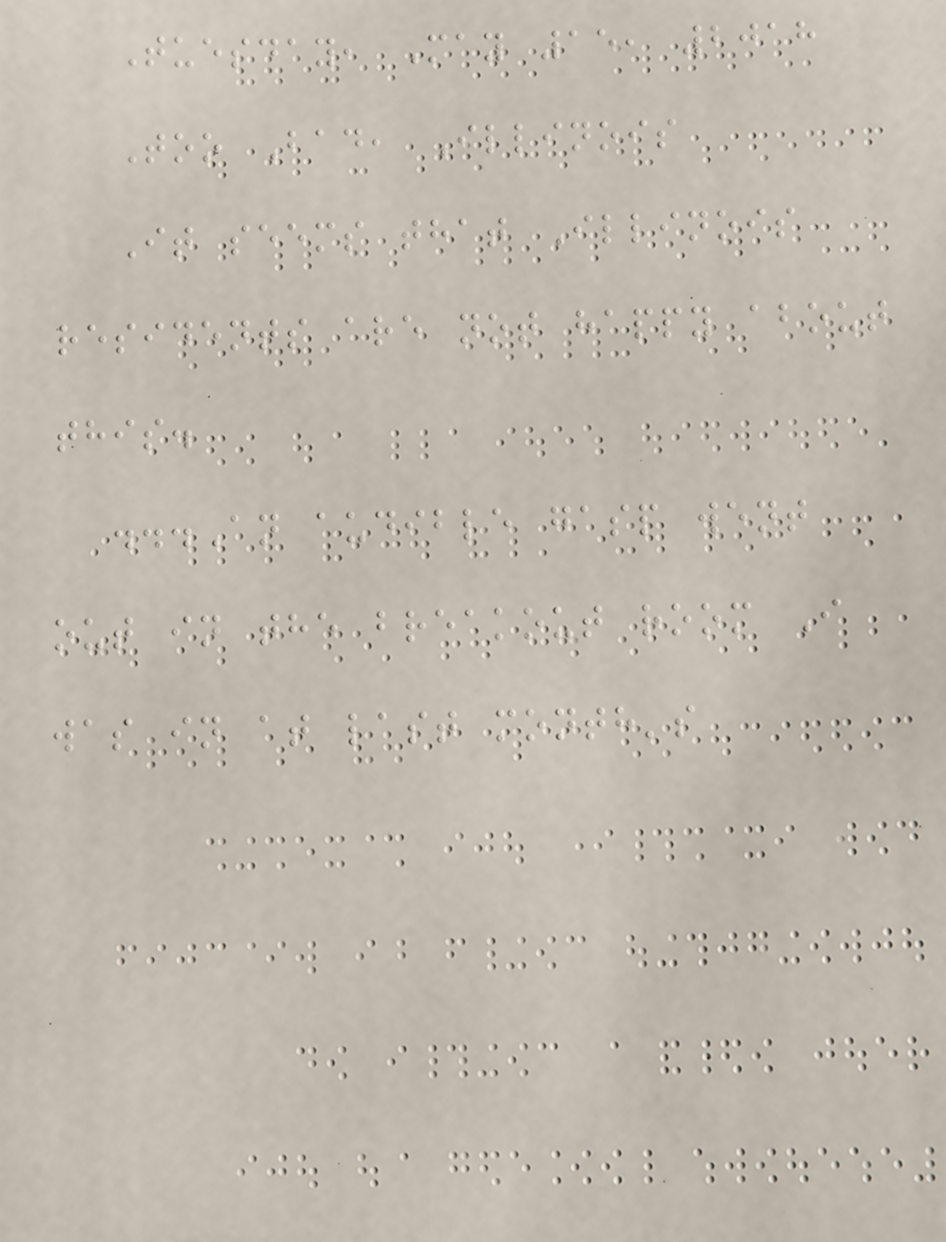Tuesday, May 15, 2018
Too Bad, Illinois
It seems that Illinois
residents are not happy about
this.
...An audible gasp went
out in the breakout room I
was in at last month's
